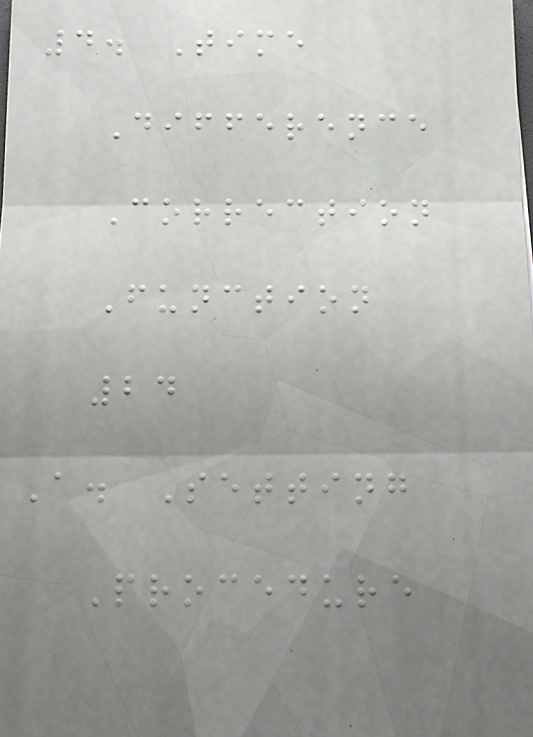4. Time
Difference
Correction
Function
24
A. Setting
Procedure
